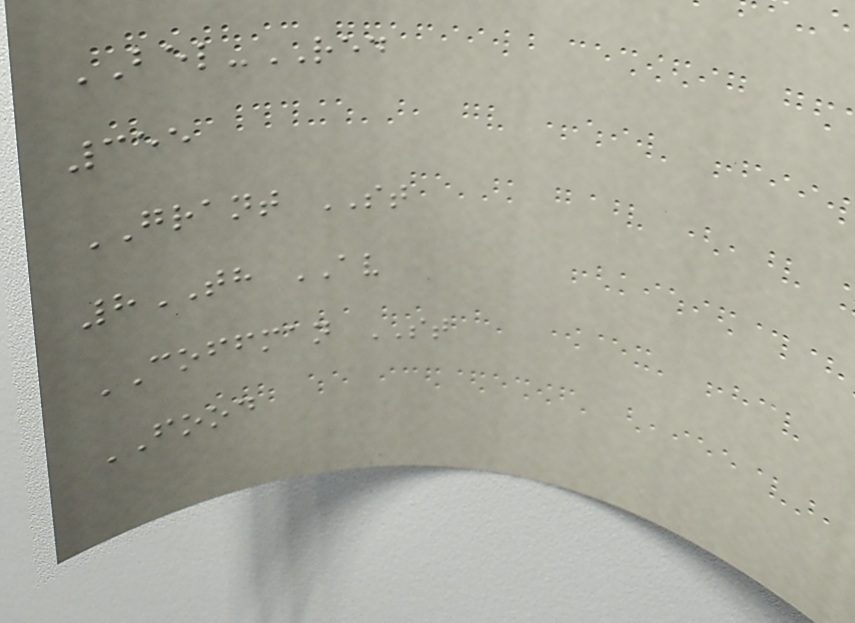BEL-RED
355
GRANT ST
8TH AV
COFFMAN ST
FOOD
